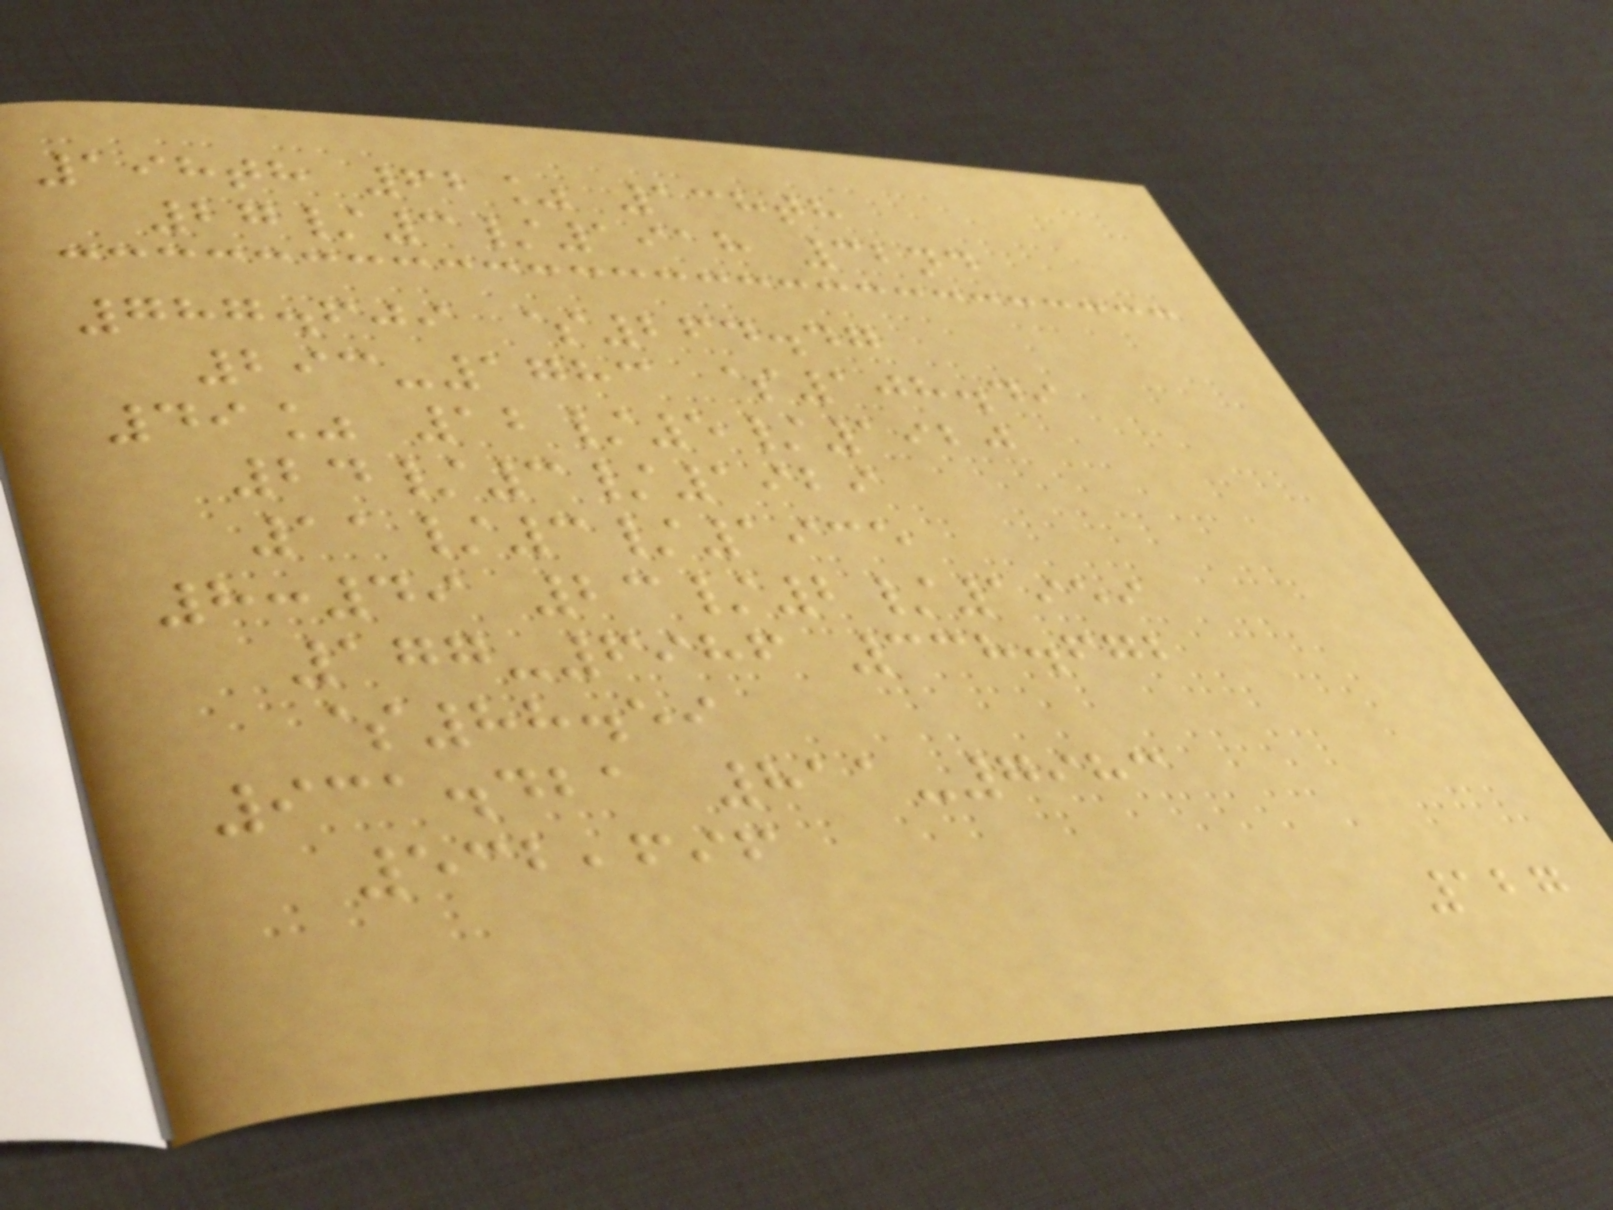198th 62% 138th
27/3/1918 32nd
787.609 $264.47
293-1783 $108.49
49% 12/5/1920
24/3/1929
11/3/1935
8:49 23/2/1959
177-6986 338.672
$88.59
931.421 811-7983
532,696
127
